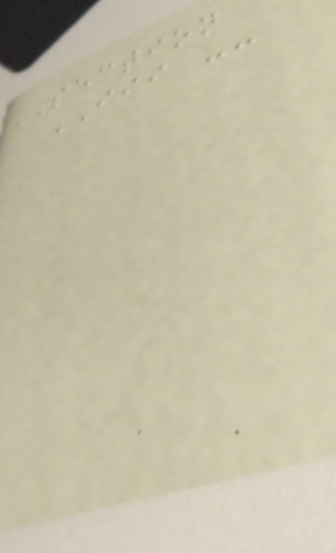SECTION
III --
